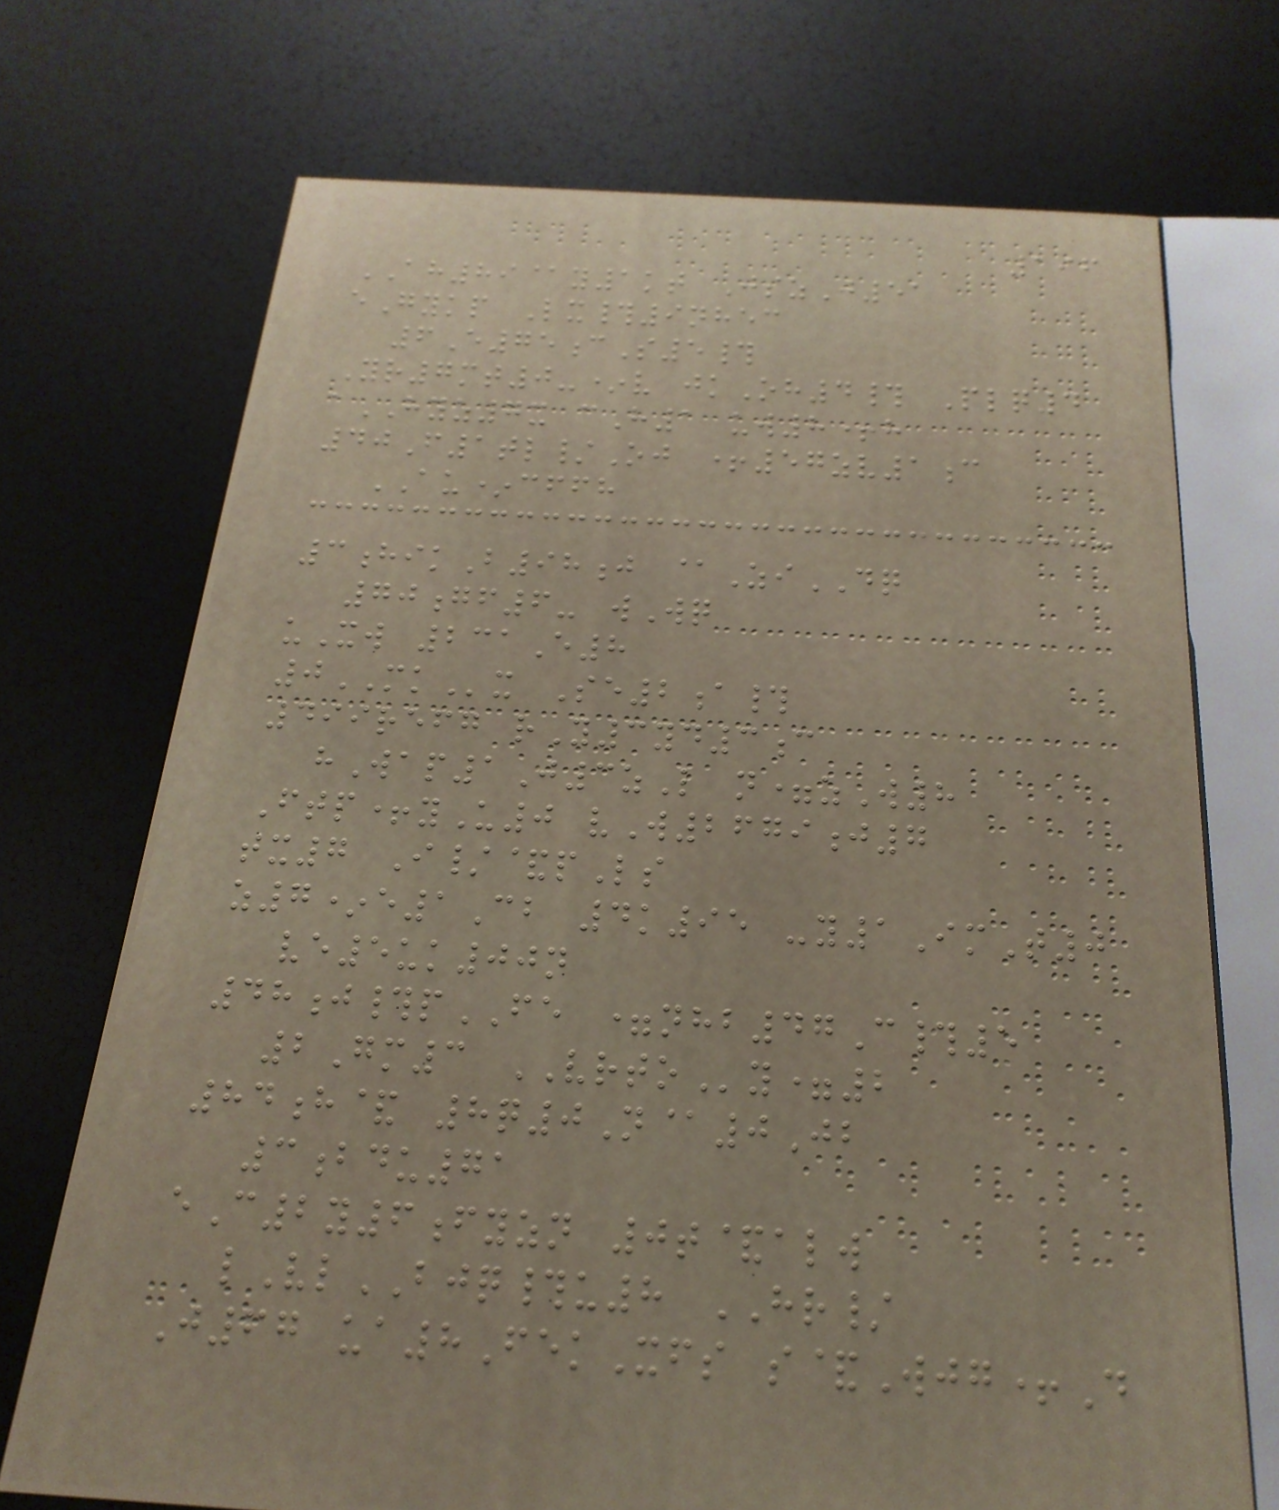196
AH89@y1kt JszJ51
eGykp Lx#9nhec
6E75cS5#
Yr7mt0-*v jkOh4# Plq4
aHYZ7x cH1 uw8+h
40F1tl/Oj +57zv1c
AU*cffh
3hikB98j @ZiDQ
70gf6- wWq
uXw 231E8
0MKx Se2a#
499refg rY3yd3c
hWap1J3zL n=zW8
Ftp+yU0 vW2679j7
tx7 I/&pLs
z7*e1Cb 4k95 -y1ImT0
ve5uk00n
48j#pFE =nhb47C#5
2Gm3 VRTOy=2
84h& 8q0N@0Jb
3bdu71
eC2y6fyzn 0t&alw
lVlBJQ#u8 HR/
J67 ua8FekXfs s&Wjg+D
